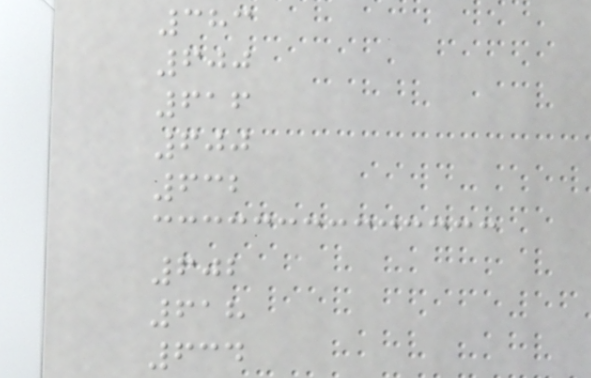383
600
616
600
632
602
618
634
